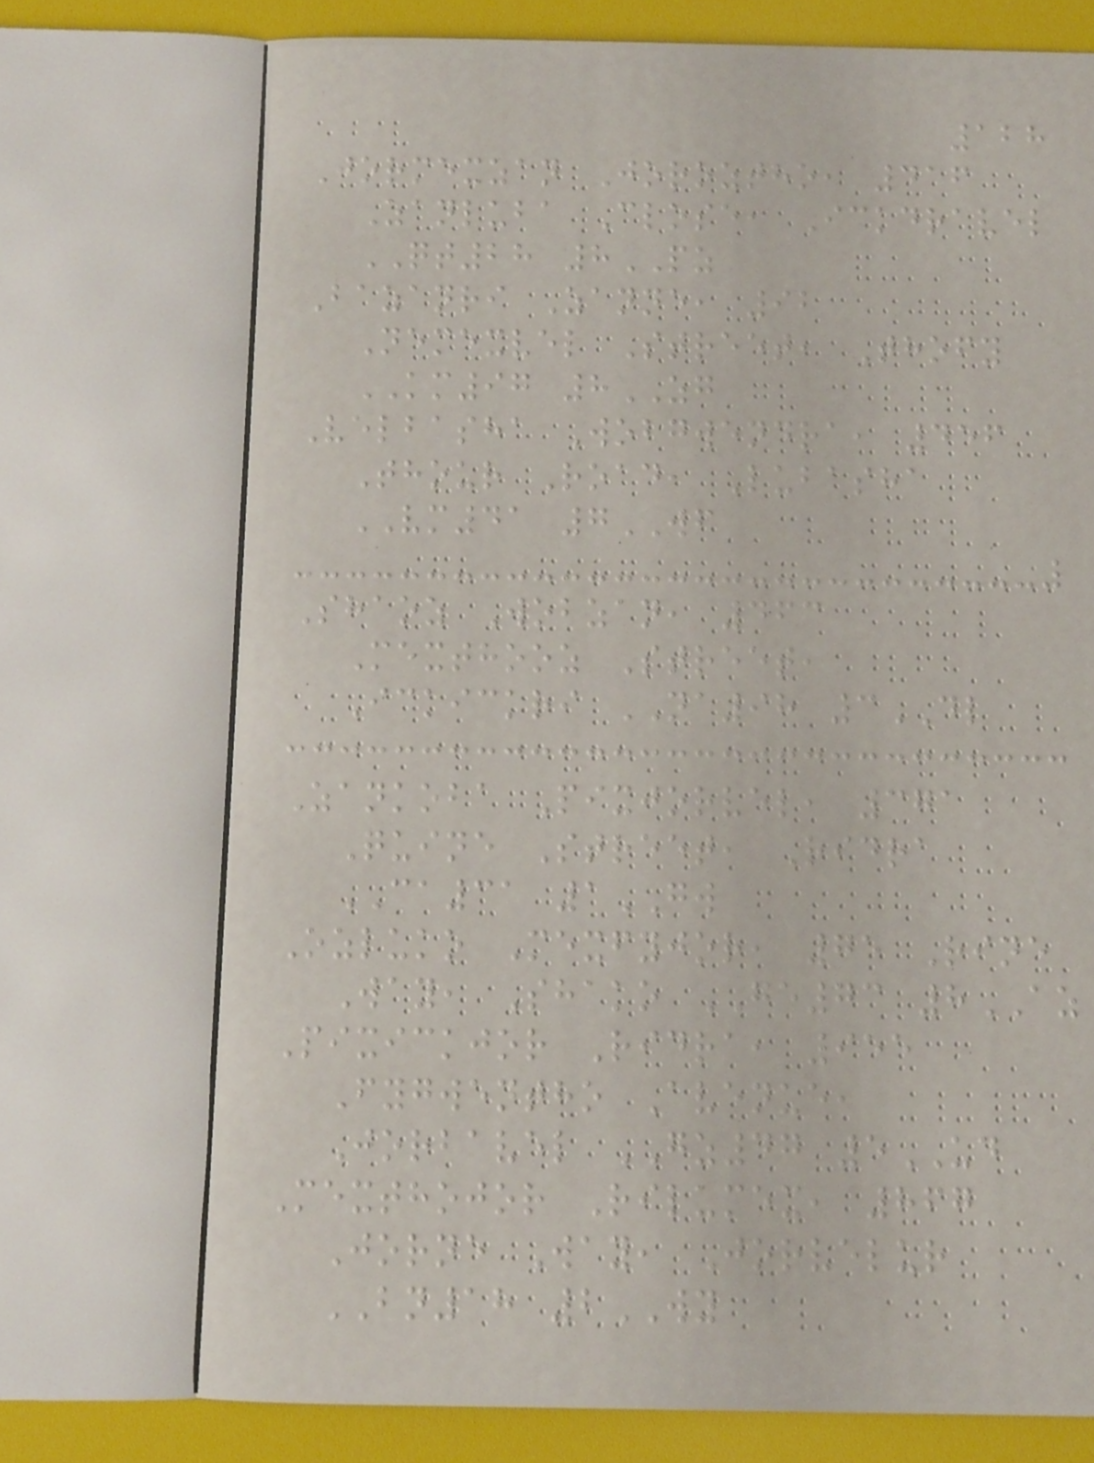128
Jormexzan Joroztho, 416
Zanluba Close, Ickdravel
QT28 8PZ
Bazanri Zanne, 92
Nemexvel Street, Thofy
KM97 8ZG
Velbasha Wobgwendra, 456
Thour Road, Lubasha
VM41 7WF
Shaoz Wobzan, 463
Mexthooz Street,
Ickickri NA98 3DL
Zankoba Pixjorvel, 371
Quine Street, Ridra
CA31 1GW
Ozluko Mexfyjor, 75 Rine
Way, Shako GE73 8AZ
Pixickjor Ridra, 955
Fygwentho Avenue,
Jorbavel GZ47 5UD
Mexthojor Rilumex, 867
Jorne Way, Jorvelur
BN18 2WY
